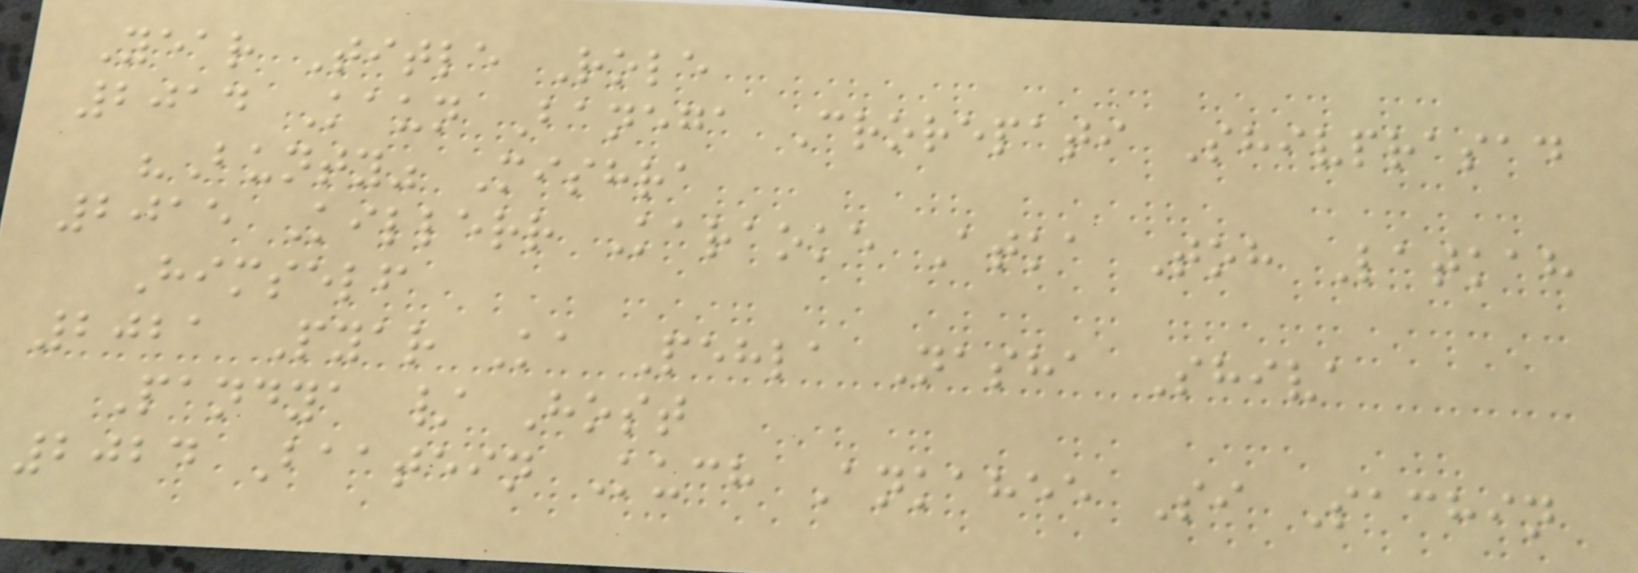Year Title Role
2014 Kaun Banega Crorepati Shivprasad
"Bunty" Mishra
2015 Killerr Karaoke Atka Toh Latkah
Himself
2021 Pyar Ka Pehla Nasha Shiva
Pandya / Host
2024 Baatein Kuch Ankahee Si Sachin
